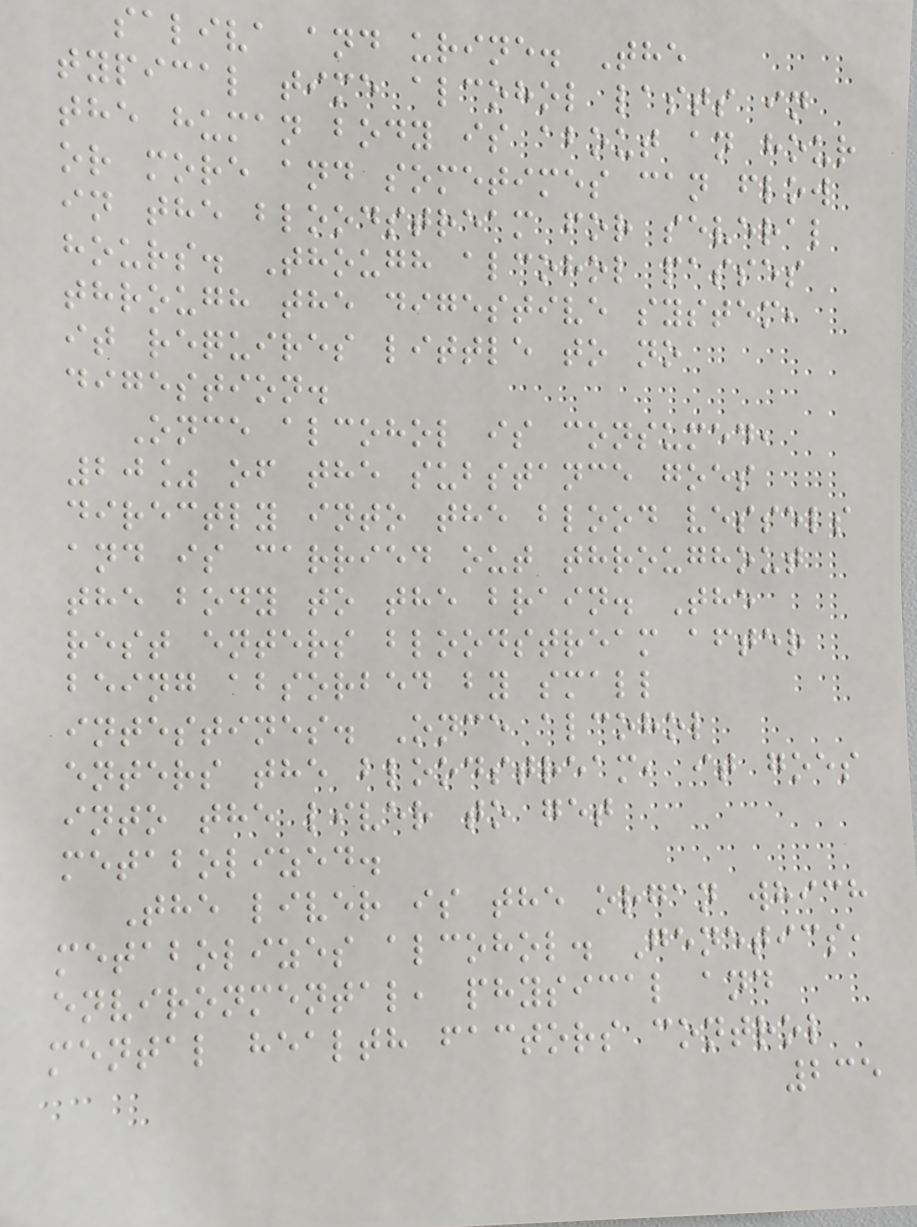saliva and urine. The
typical time alcohol lasts in
the human body is about an hour
or more and sometimes can flow
in the bloodstream for several
hours. Though alcohol passes
through the digestive system,
it requires little to no
digestion.
Once alcohol is consumed,
20% of the substance goes
directly into the blood vessels
and is carried out throughout
the body to the brain. The
rest enters bloodstream after
being absorbed by small
intestines. Once alcohol
enters the bloodstream, it goes
into the liver to get
metabolized.
The liver is the organ which
metabolizes alcohol. Genetics,
environmental, physical and
mental health factors control
235
